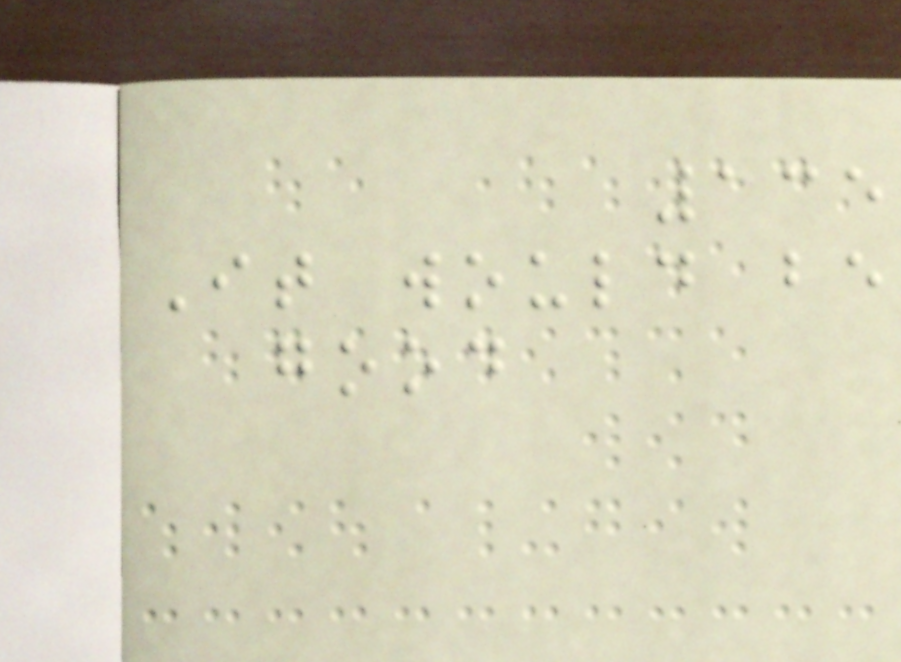135
It would be
good
